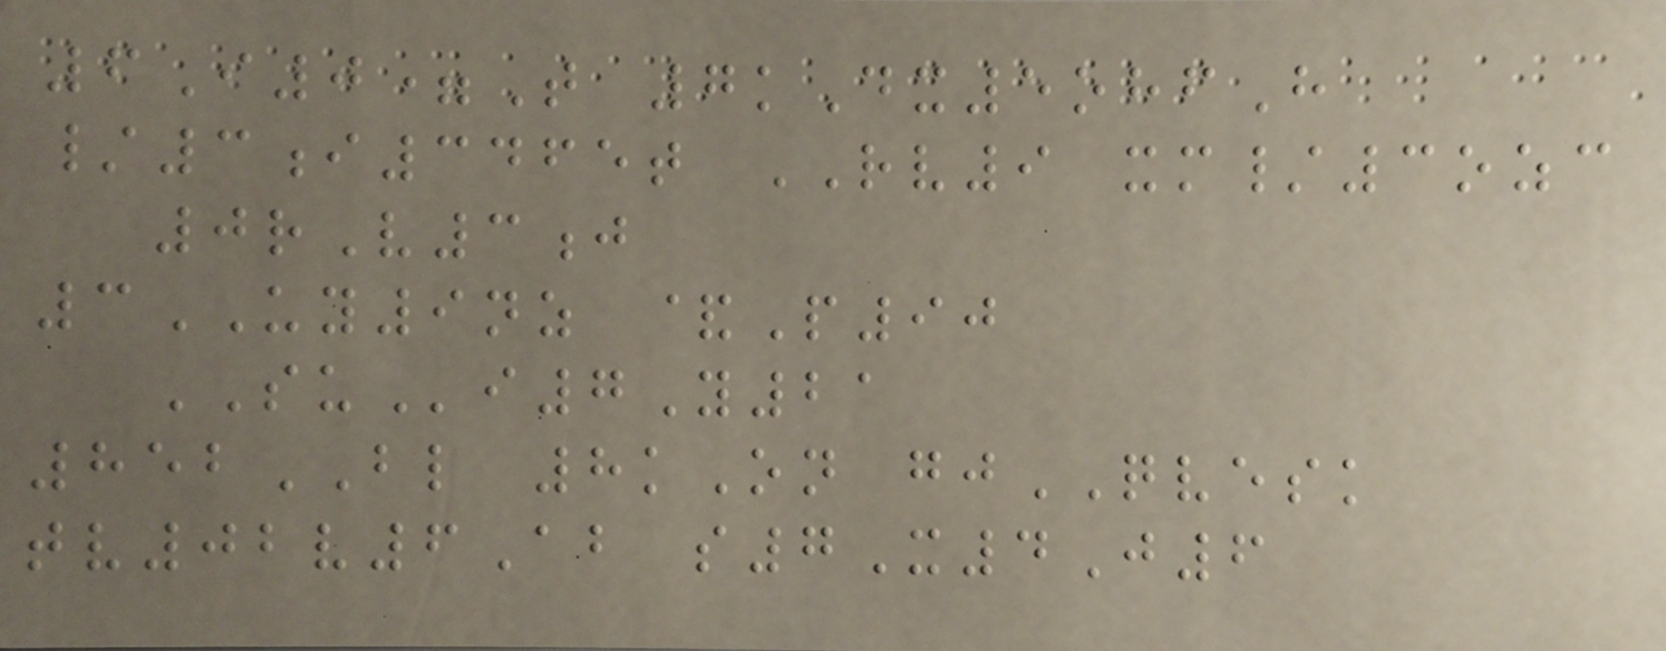6I0=T 7kDx5ohfH
/3i3465t RV9 xm/3ozc
0rV3j
3UY9nz &P90
SUi7Y21
852BL 8kOn gjQVESK
tv02v6Ab s7X4J6
